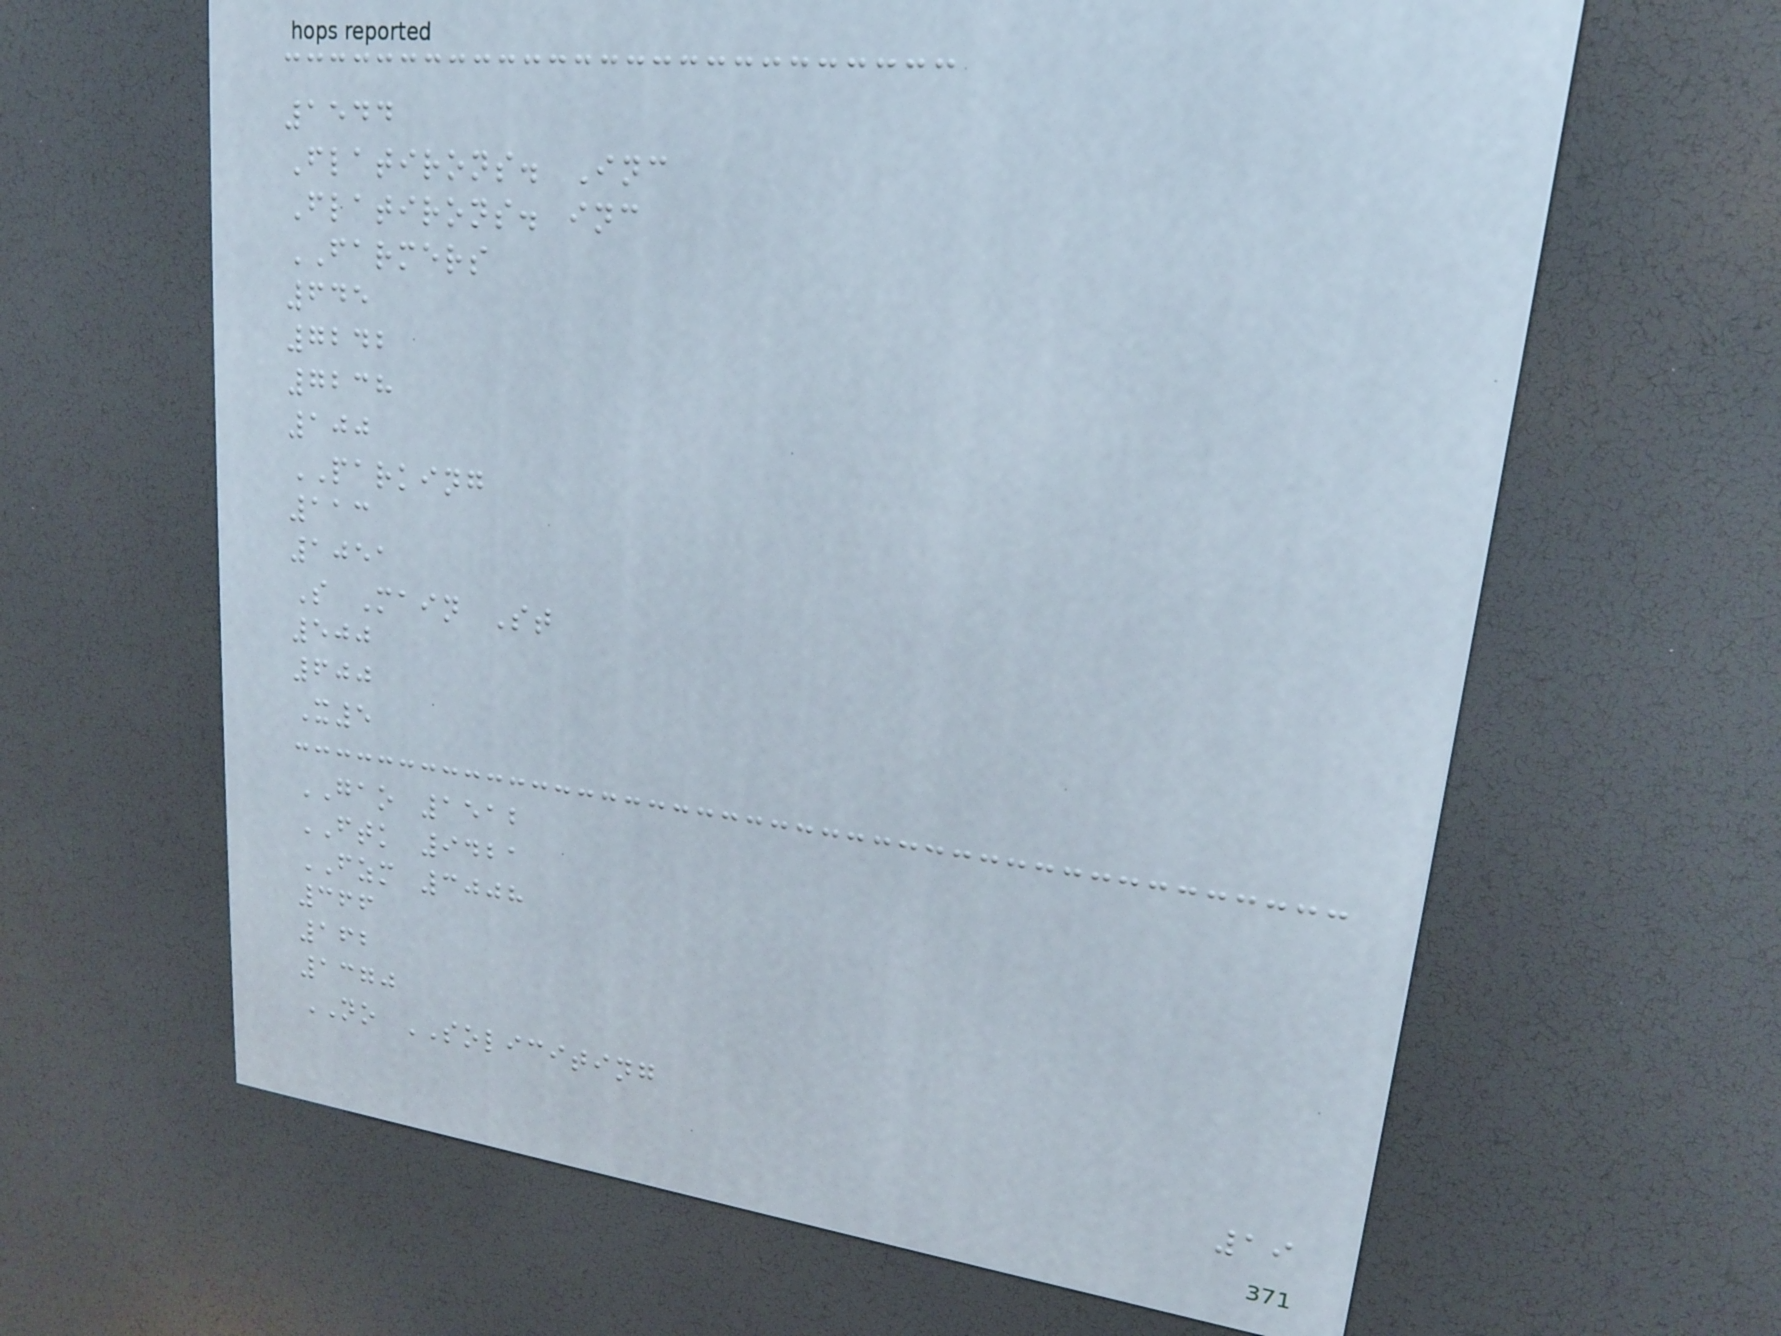1544
Flatirons. Inc
Flatirons. inc
FARMERS
645
7242
7238
100
PARKING
113
1051
S Main St
500
600
X5
GAO 1512
FTK 9421
FZM 3008
366
162
1370
NO SOLICITING
19
